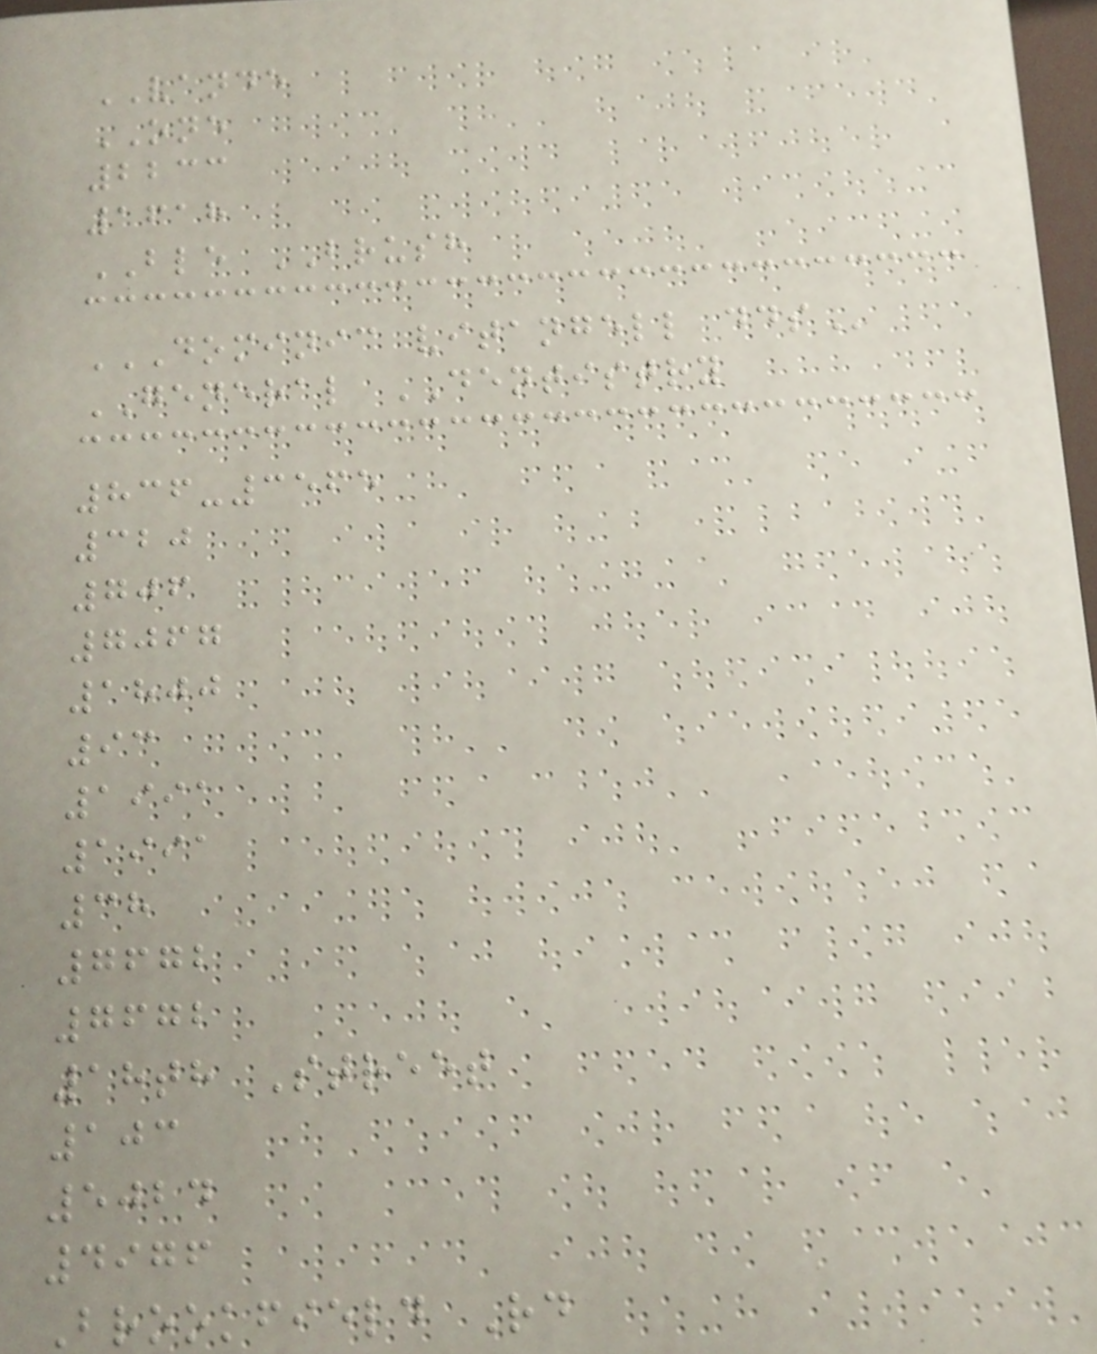VANDE
ONE
2233
1618
BLE BRUSH
DOMINIC VITANGELL DDS
GENERAL DENTISTRY
836-3565
320
706
7067
1800
93
1991
1991
38
7672
7672
18th Street
103
5024
4976
Brookfield Rd
